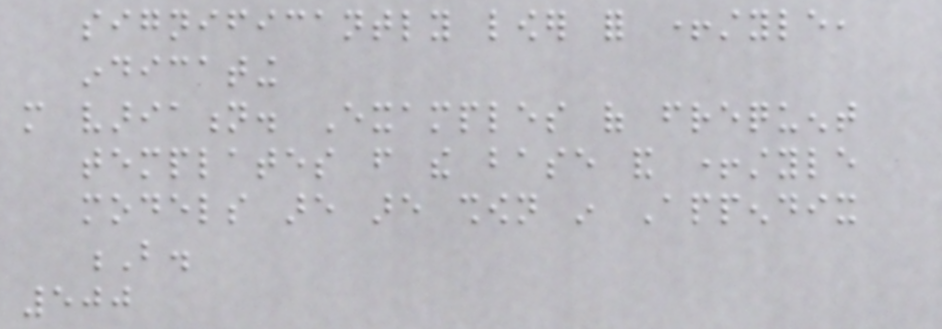significantly lower for +style,
indicating
more variation. Examples of frequent
templates from the base and +style
models are are shown in Appendix
B.
500
